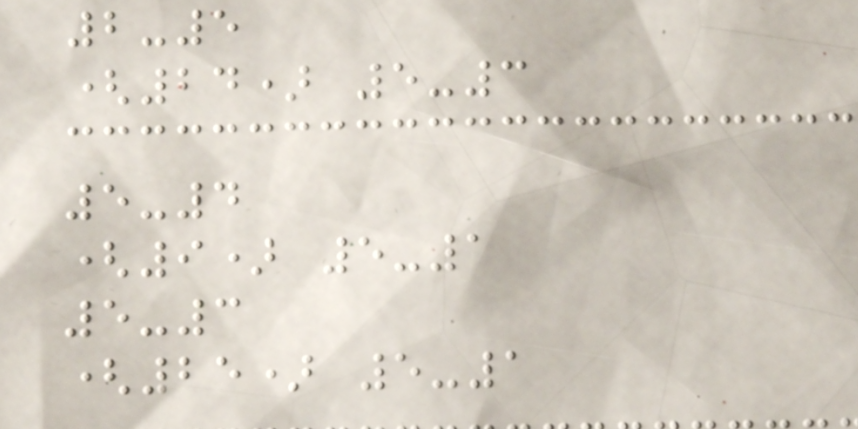2-5
(24) 5-3
5-4
(9) 5-1
5-3
(25) 5-1
